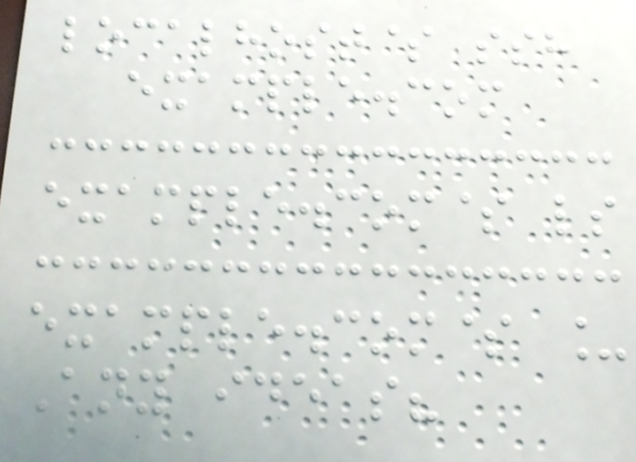localhost$ ssh
example.com
example.com$ ls
example.com$ _
Any ideas?
